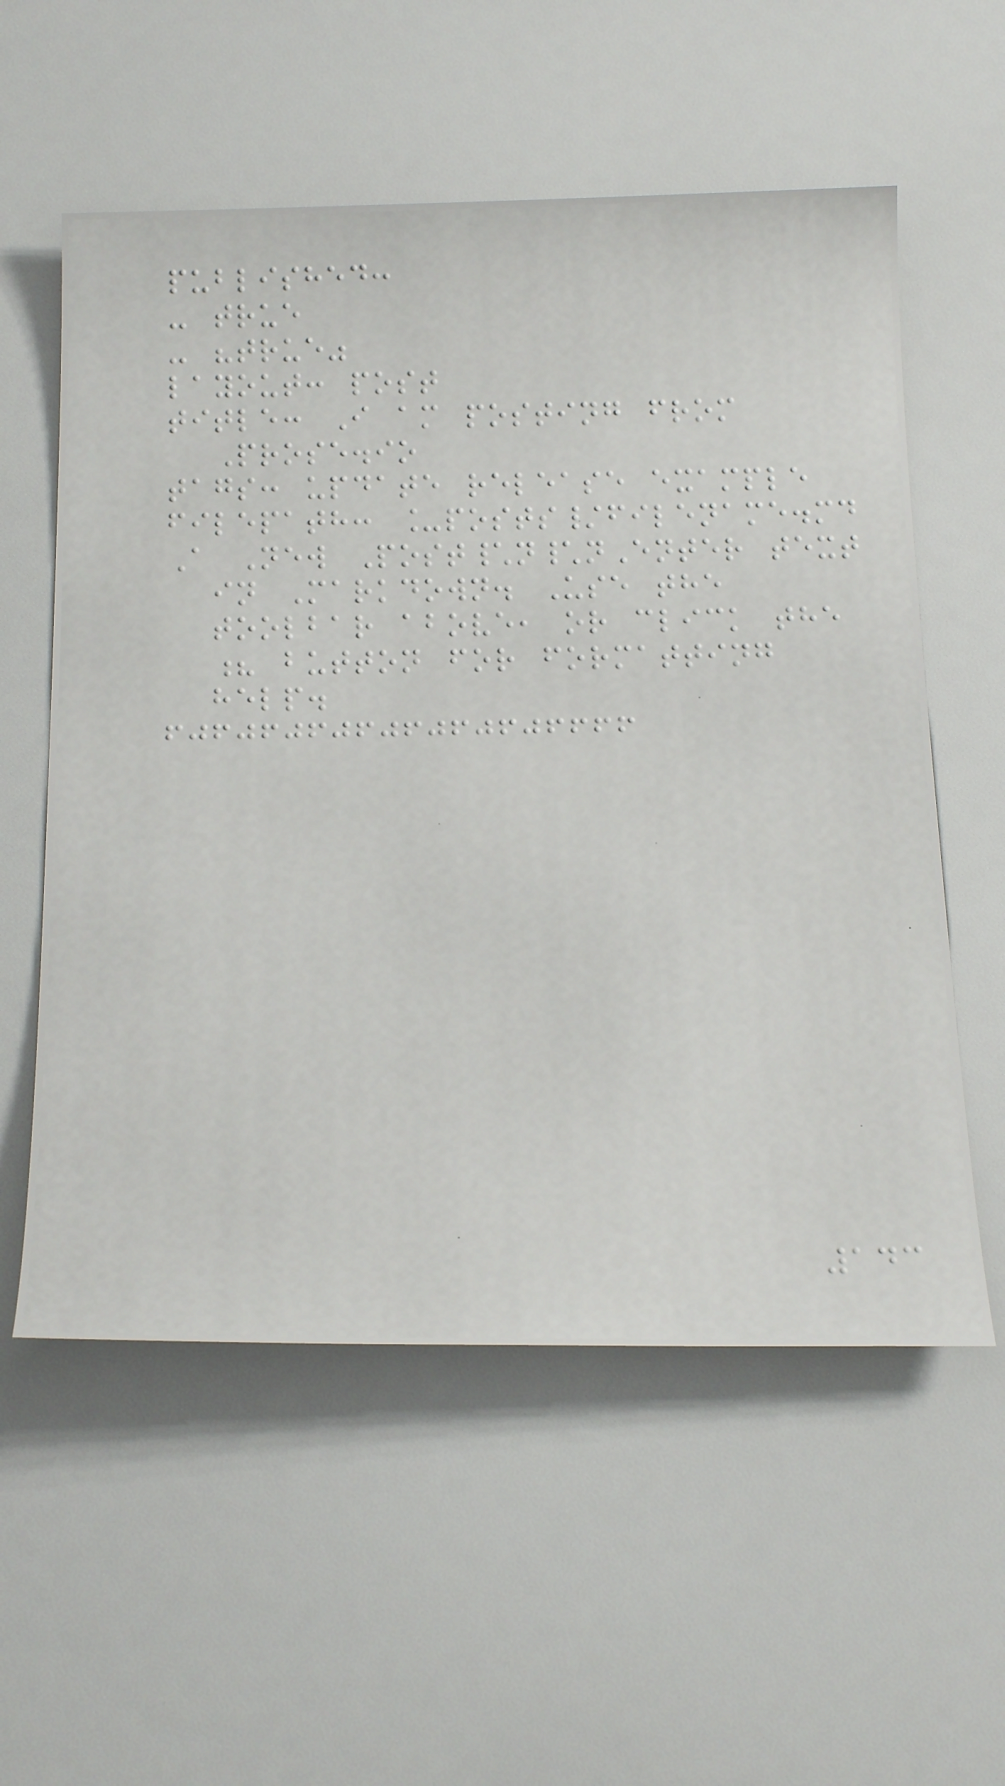published:
- true
- "true"
layout: post
title: I am posting from
Prose.io
tags: update release example
filepath: _posts/filename.md
A New Post\n\nEnter text
in Markdown. Use the
toolbar above, or click the
? button for formatting
help.
fjfjfjfjfjfjfjfjffff
143
